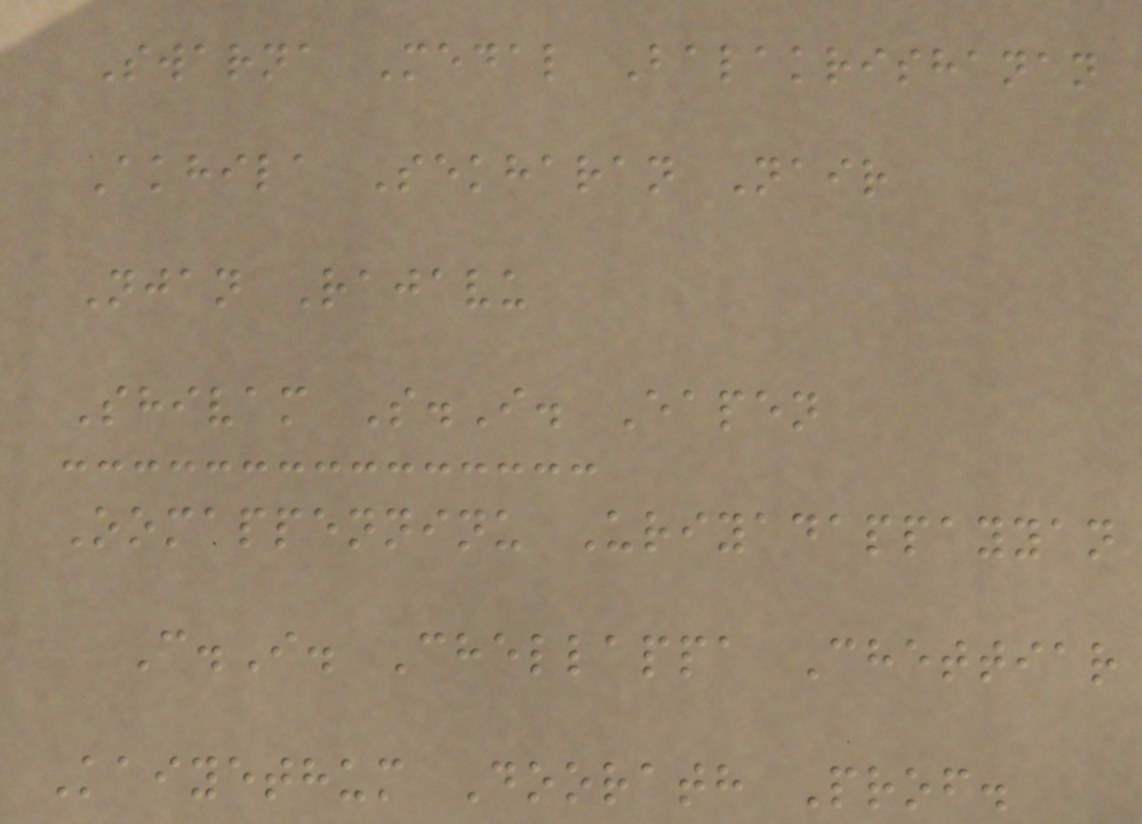Swarna Medal Balakrishanan
Akhila Sekharan Nair
Njan Rajavu
Shivam S.I. Eapen
Oomappenninu Uriyadappayyan
C.I. Chellappa Chettiar
Kaiyethum Doorath Prof.
